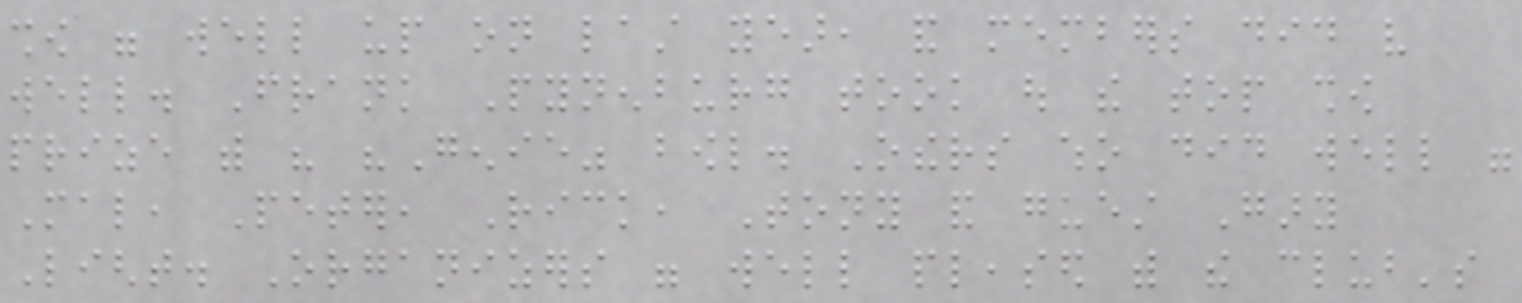show were well up on last year, and members did very
well. Frank Pynenburg took out the top show
prize with his "Genie" bowl. Others who did well were
Mal, Peter, Rick, Tony and guest Gary
Light. Organizers were well pleased with the club's
